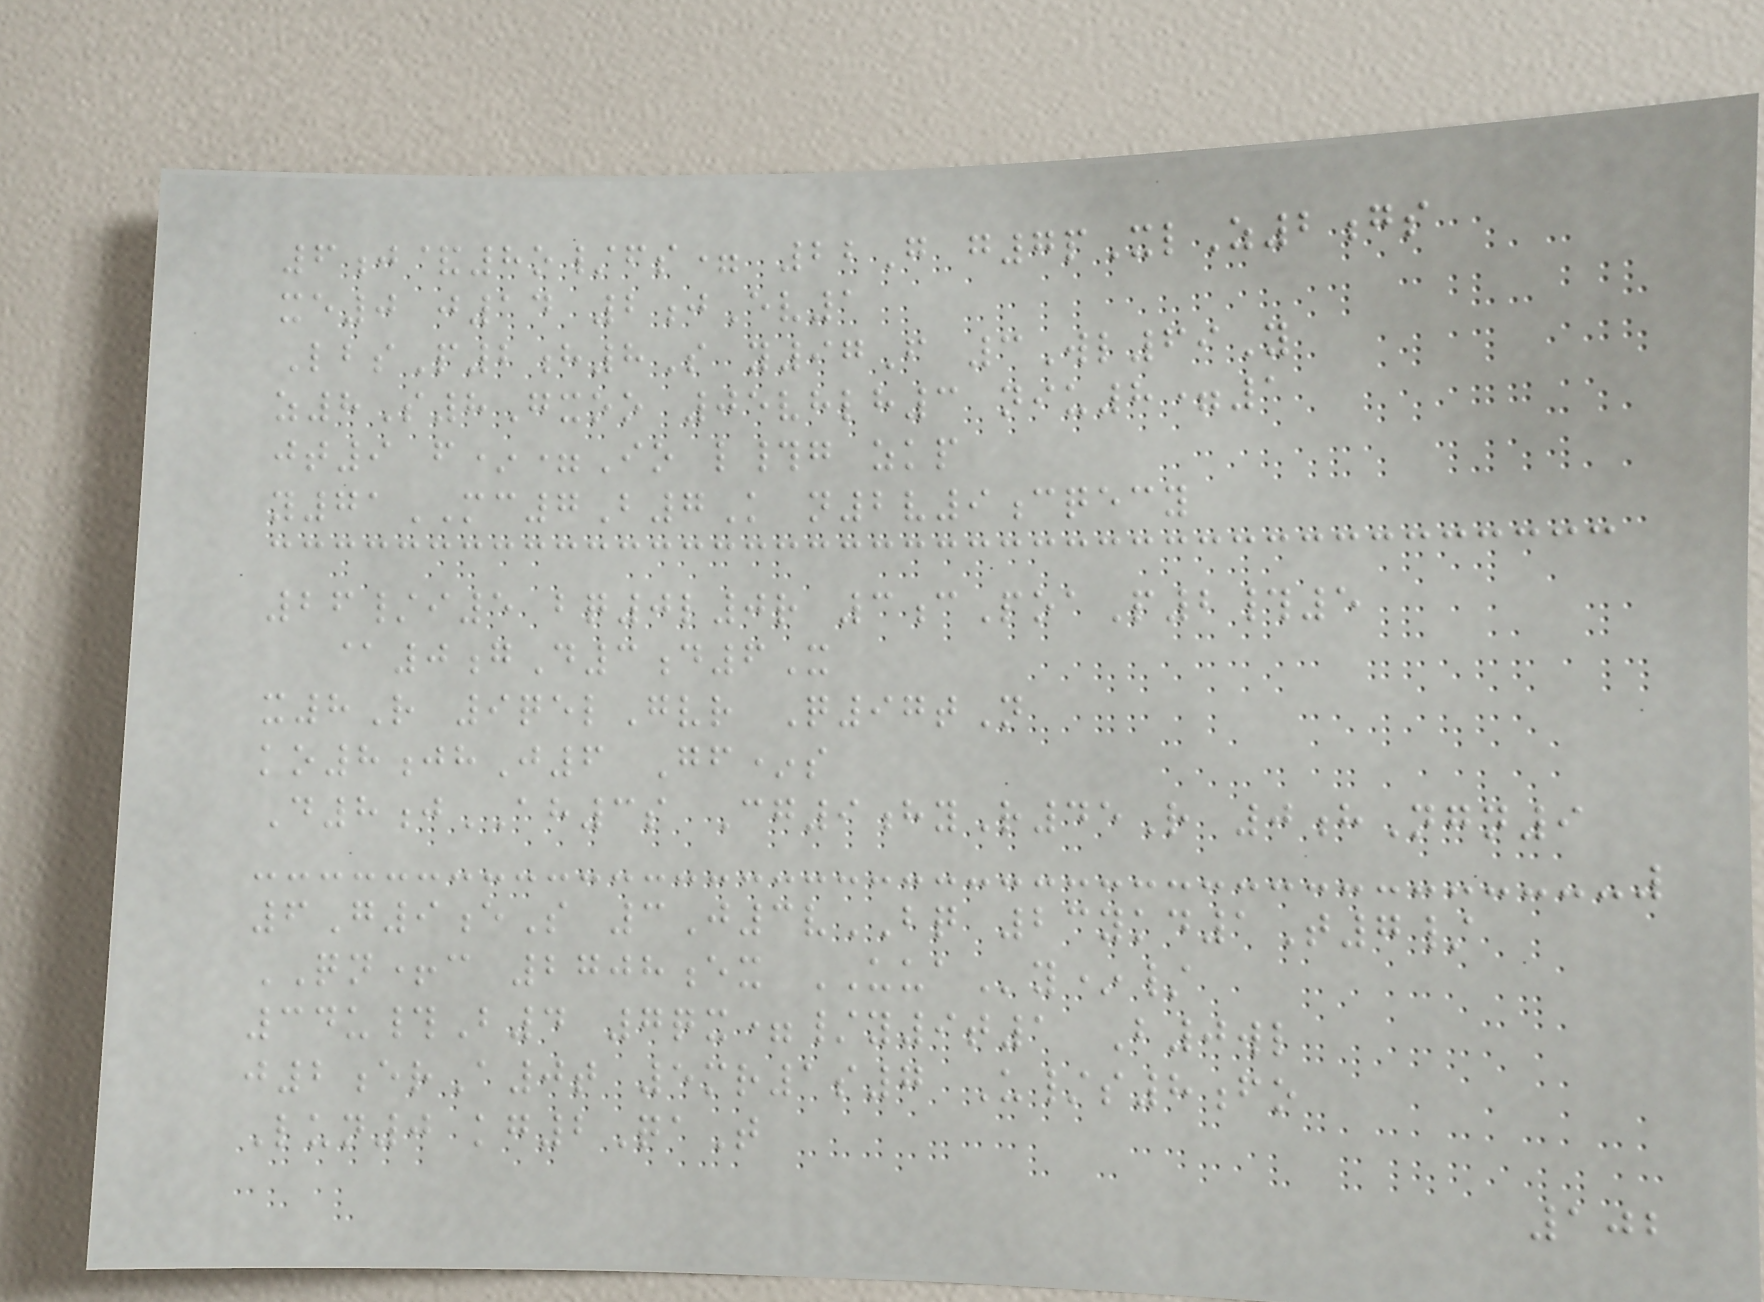6j&8o/fs= 22G g7pXlZ2gs
xe0 j14 2jEv1
LbsP2h8S y97F 3Wl69Y
z8S8Gxoo 05vhlh3 niu8=1
jt9 f*=Io l#g zkp
y71MC7B7K n2v9cqecy
26/i5 bq0l0r 3cPoaP2#5
@0gD3d6X
x8R 9qelGvr Q97tN
ko8jhJ6 Gf*s
D8jAH3s Cg9hyR45R 0hNgn9
6G9eS 3J3vBQ 23ykd1T7/
QN+c 2708ex UUAy*/
34u#B4 7qx=/y9t1 B0wl
j2erA0t 5mr1s7 U/s8fo
Lun0 kg2QaT
102
